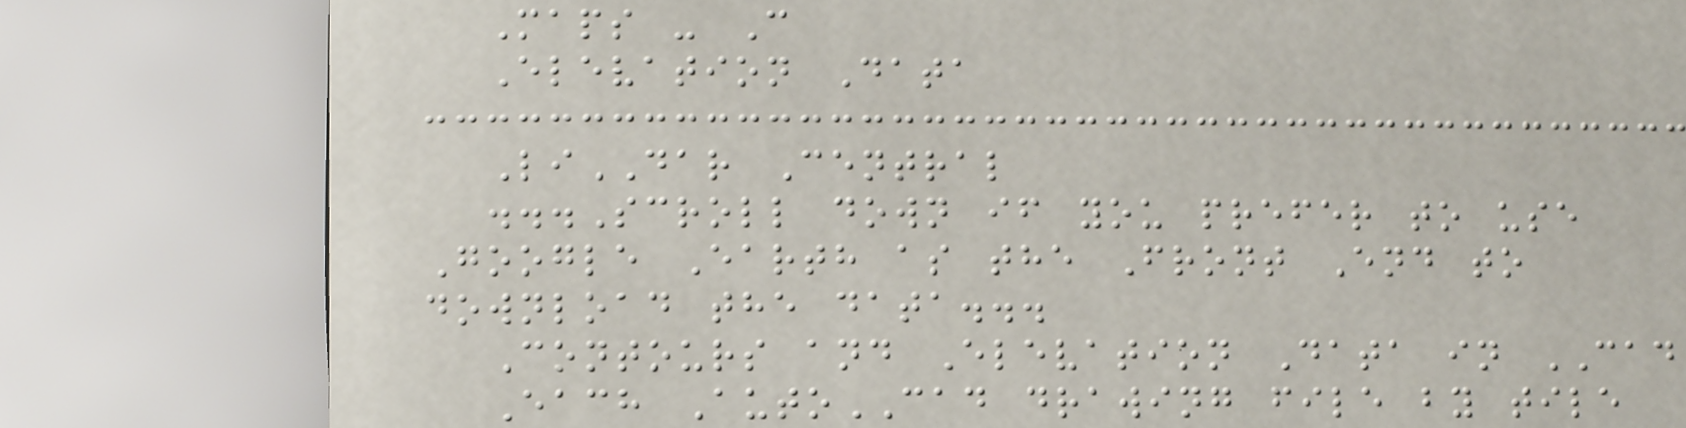Maps - C
Elevation Data
LiDAR Central
...Scroll down if you prefer to use
Google Earth as the Front End to
download the data...
Contours and Elevation Data in CAD
Each AutoCAD drawing file by tile
